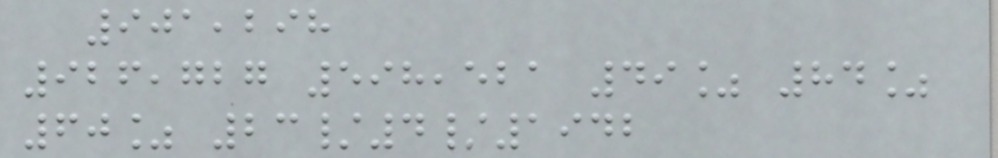901,298
926,727 598,521 49% 84%
60% 23/4/1942
